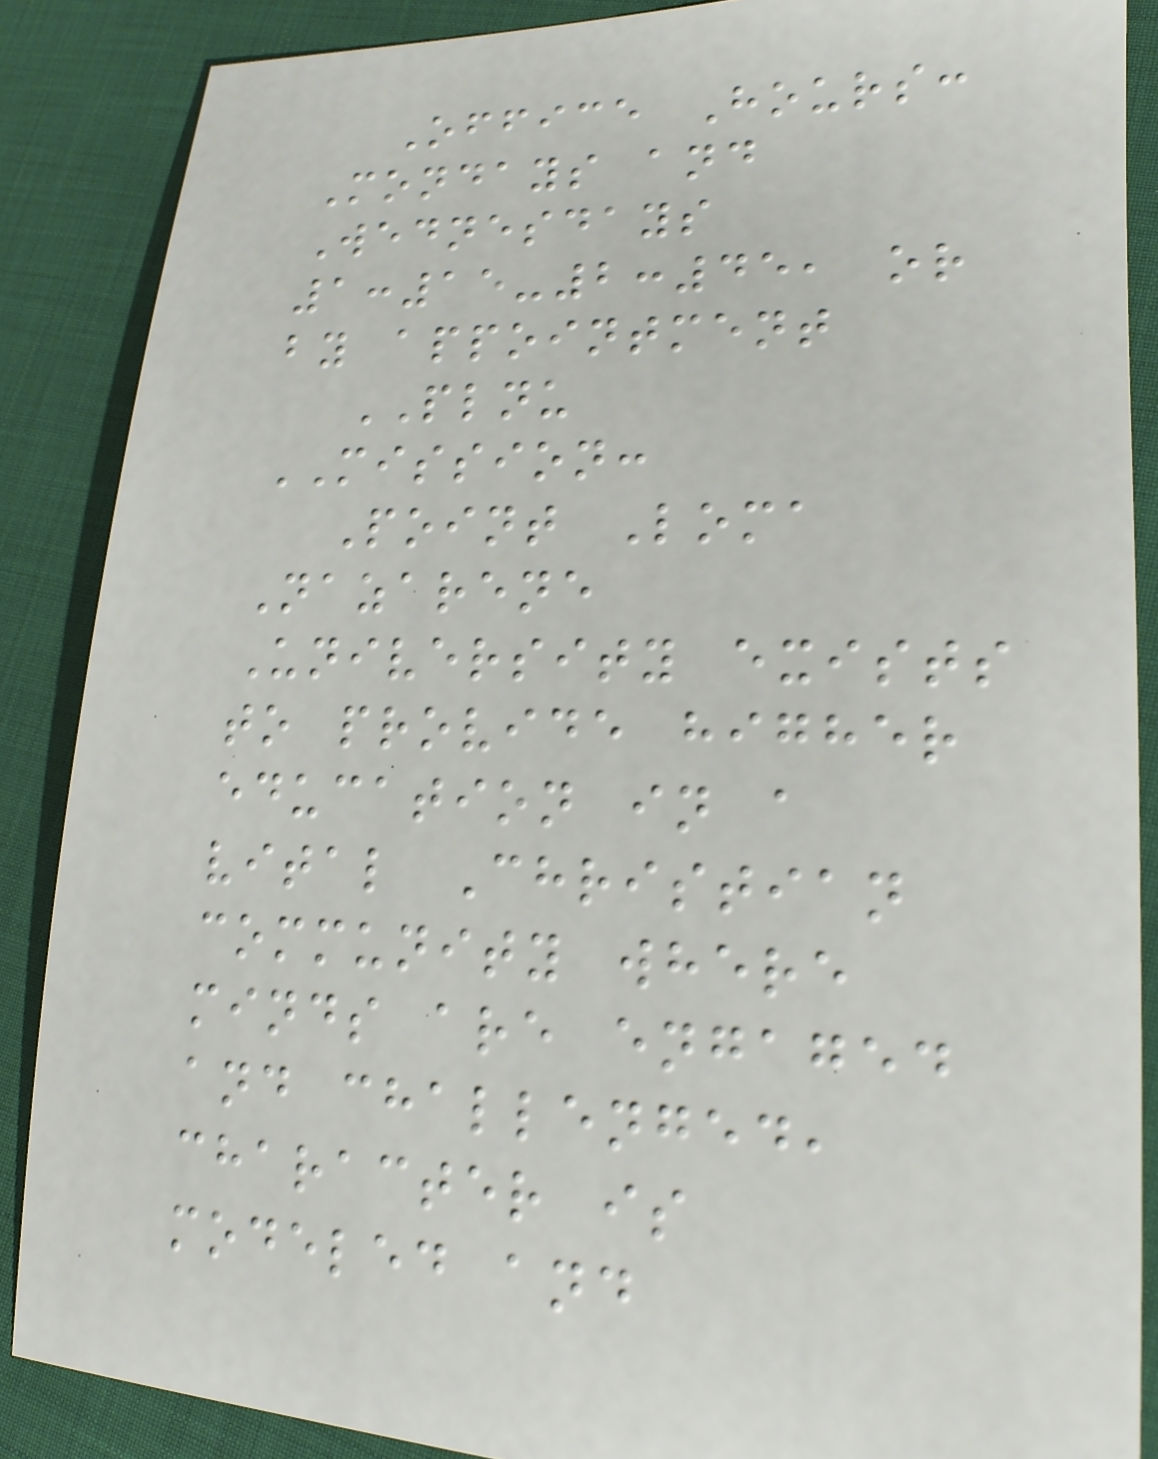Office Hours:
Mondays and
Wednesdays
1:15-2:45, or
by appointment
PLNU
MISSION:
Point Loma
Nazarene
University exists
to provide higher
education in a
vital Christian
community where
minds are engaged
and challenged,
character is
modeled and
